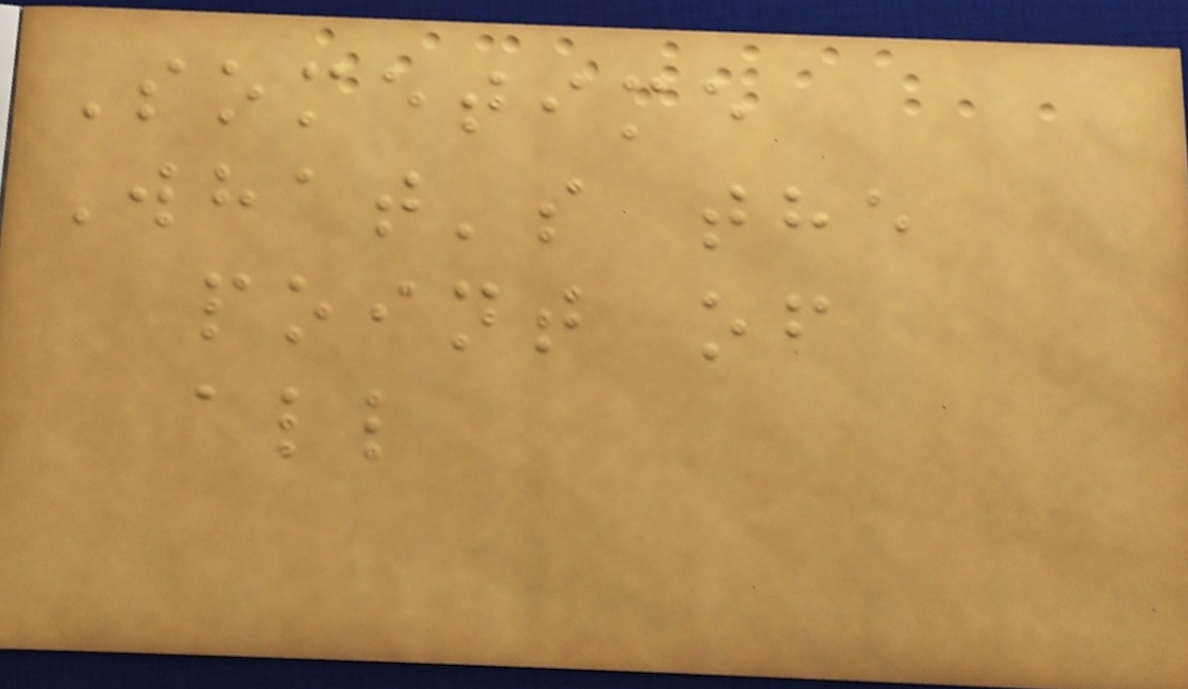Sometime
What's the
point of
all
